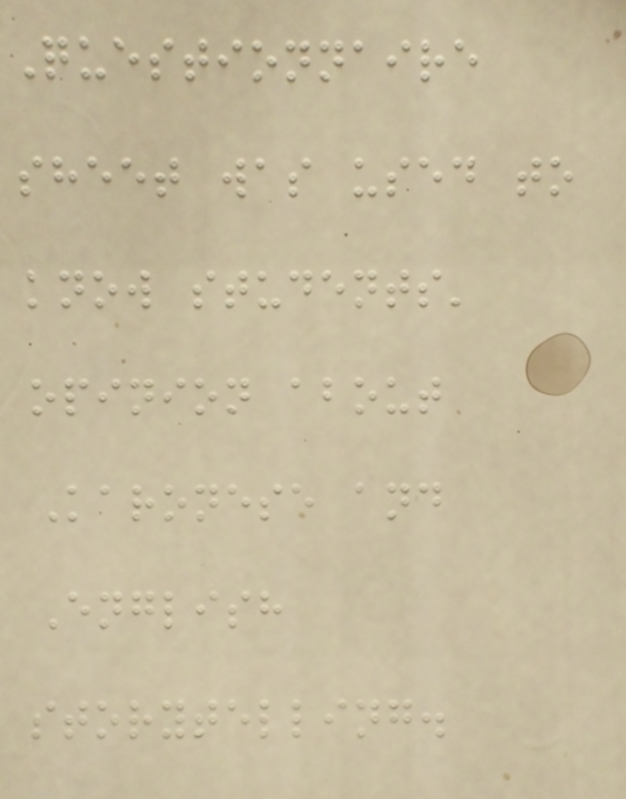Questionnaire
sheet was used to
know students'
opinion about
Karonese and
English
storytelling.
